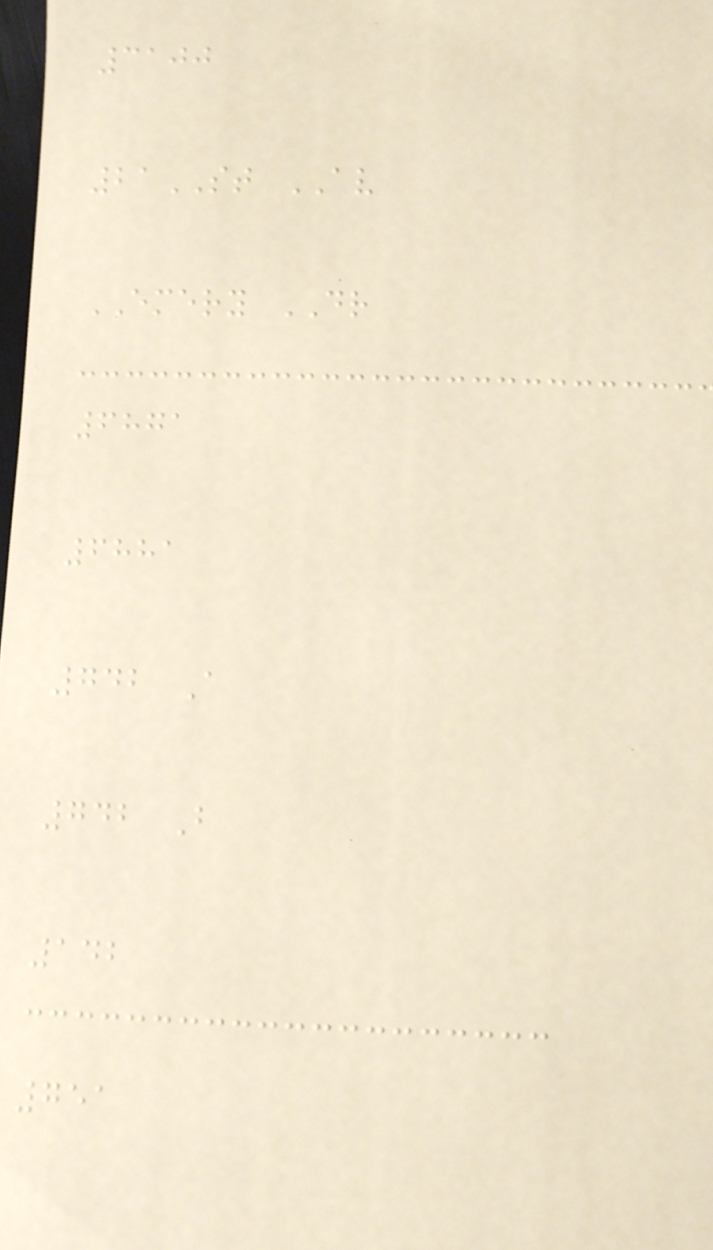3100
21ST AV
EMERY DR
6871
6881
742 A
742 B
142
751
